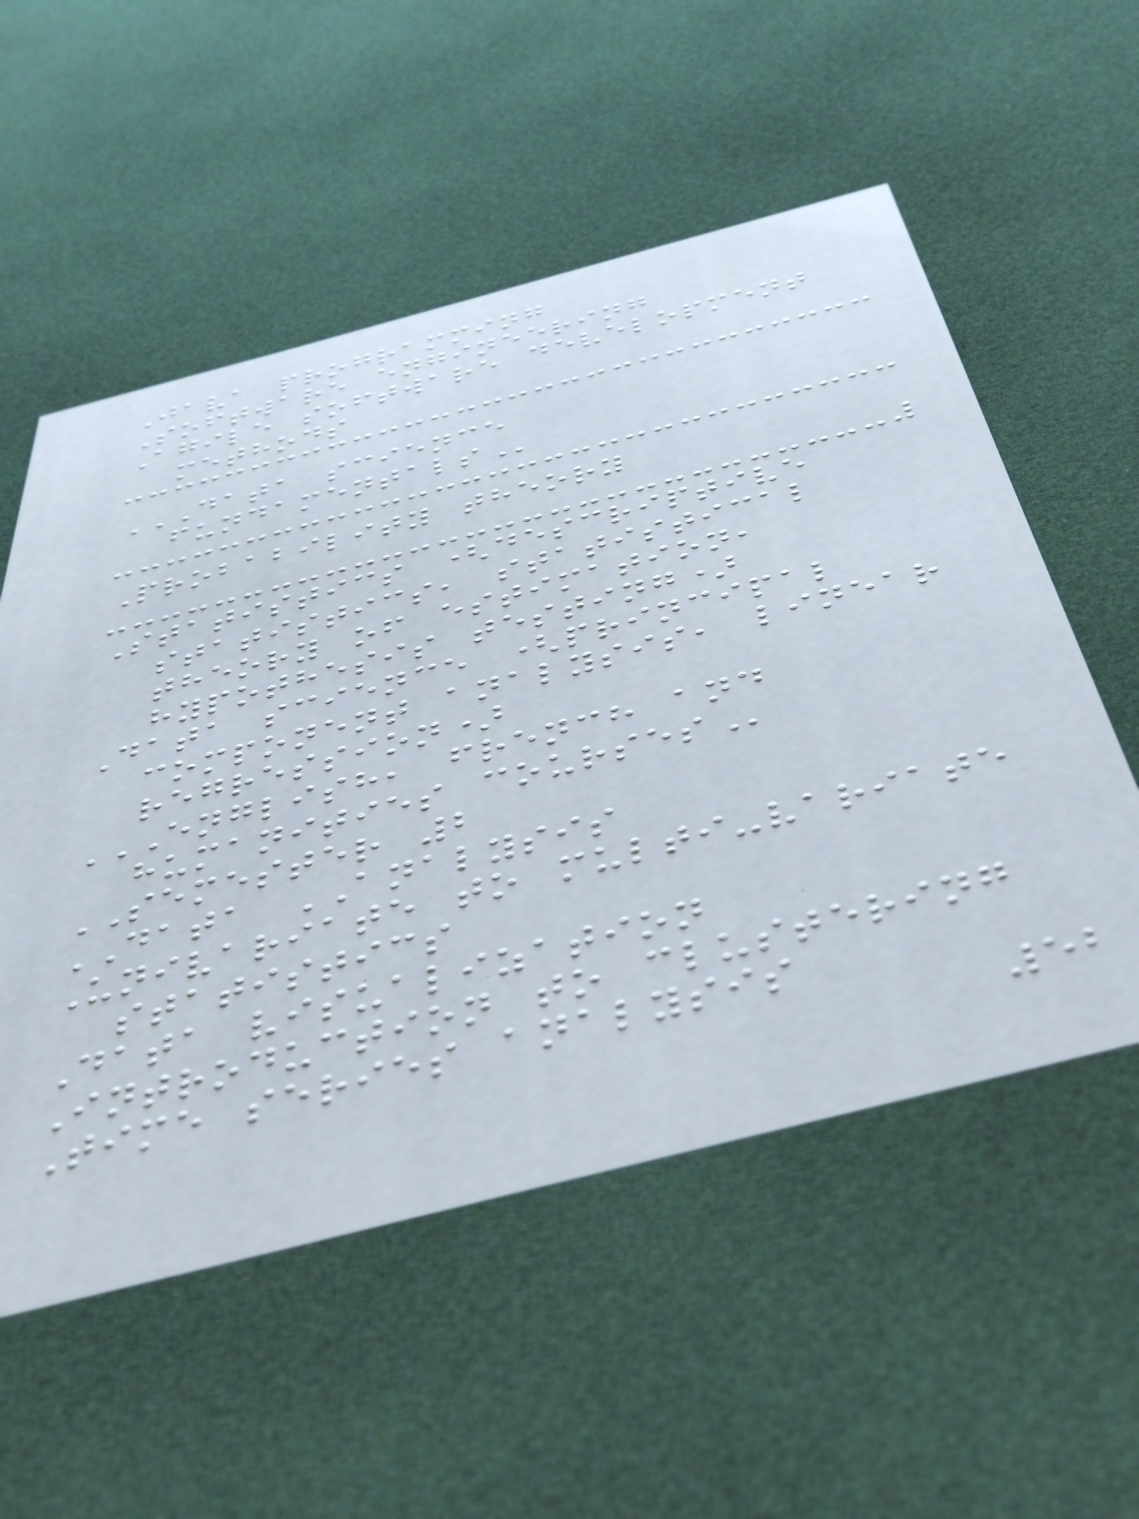Java programming
Software engineering
Agile software development
methods
DATA SCIENCE
FUNDAMENTALS
Probability theory
Statistics (descriptive
statistics, statistical
theory of estimation,
hypothesis testing)
Data science (principal
component analysis, linear
regression)
ENGLISH, FRENCH AND
HUMANITIES COURSES
SEMESTER 2
DATA ANALYSIS
Univariate to multi-variate
statistics
Data visualization
Introduction to clustering
Time series analysis
52
